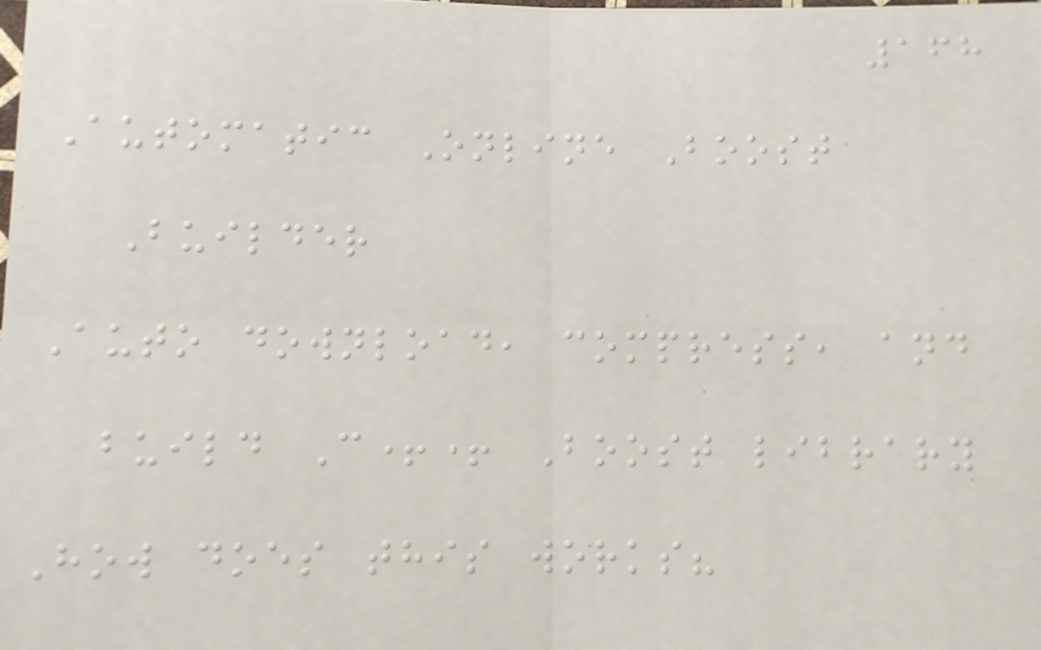168
Automatic Online Boost
Builder
Auto download, compress, and
build C++ Boost library
How does this works?
